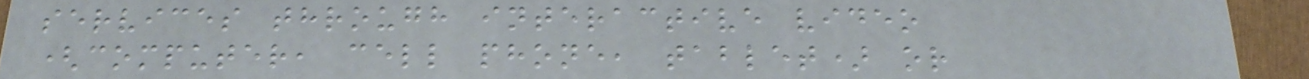services through interactive video
(computer, cell phone, tablet) or
